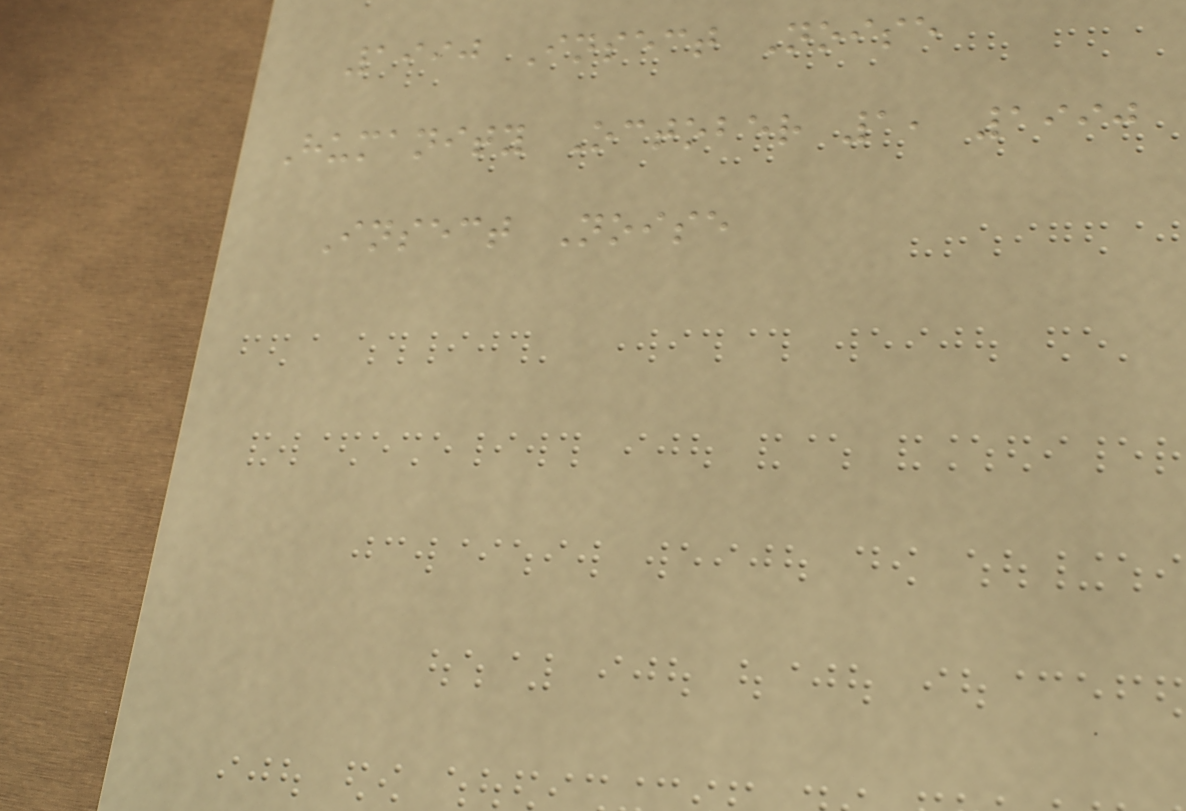1990 Insect Noise
Humanity October 1, 1990
Insect Noise
